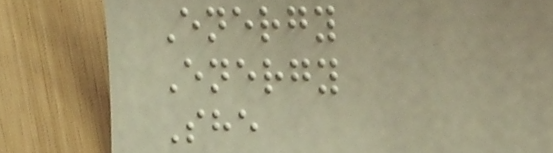Energy
Energy
She
